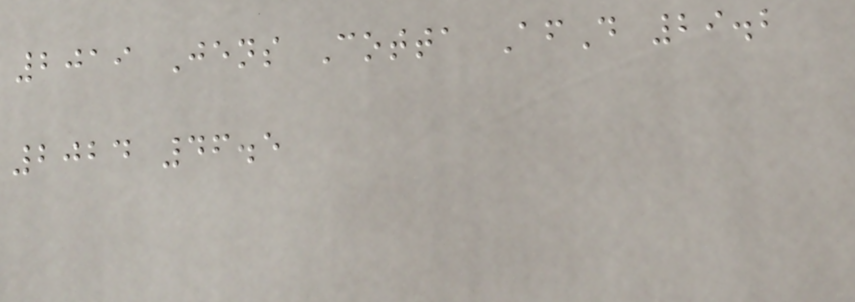2019 Jens Cotta AfD 29.2
2024 46.5
